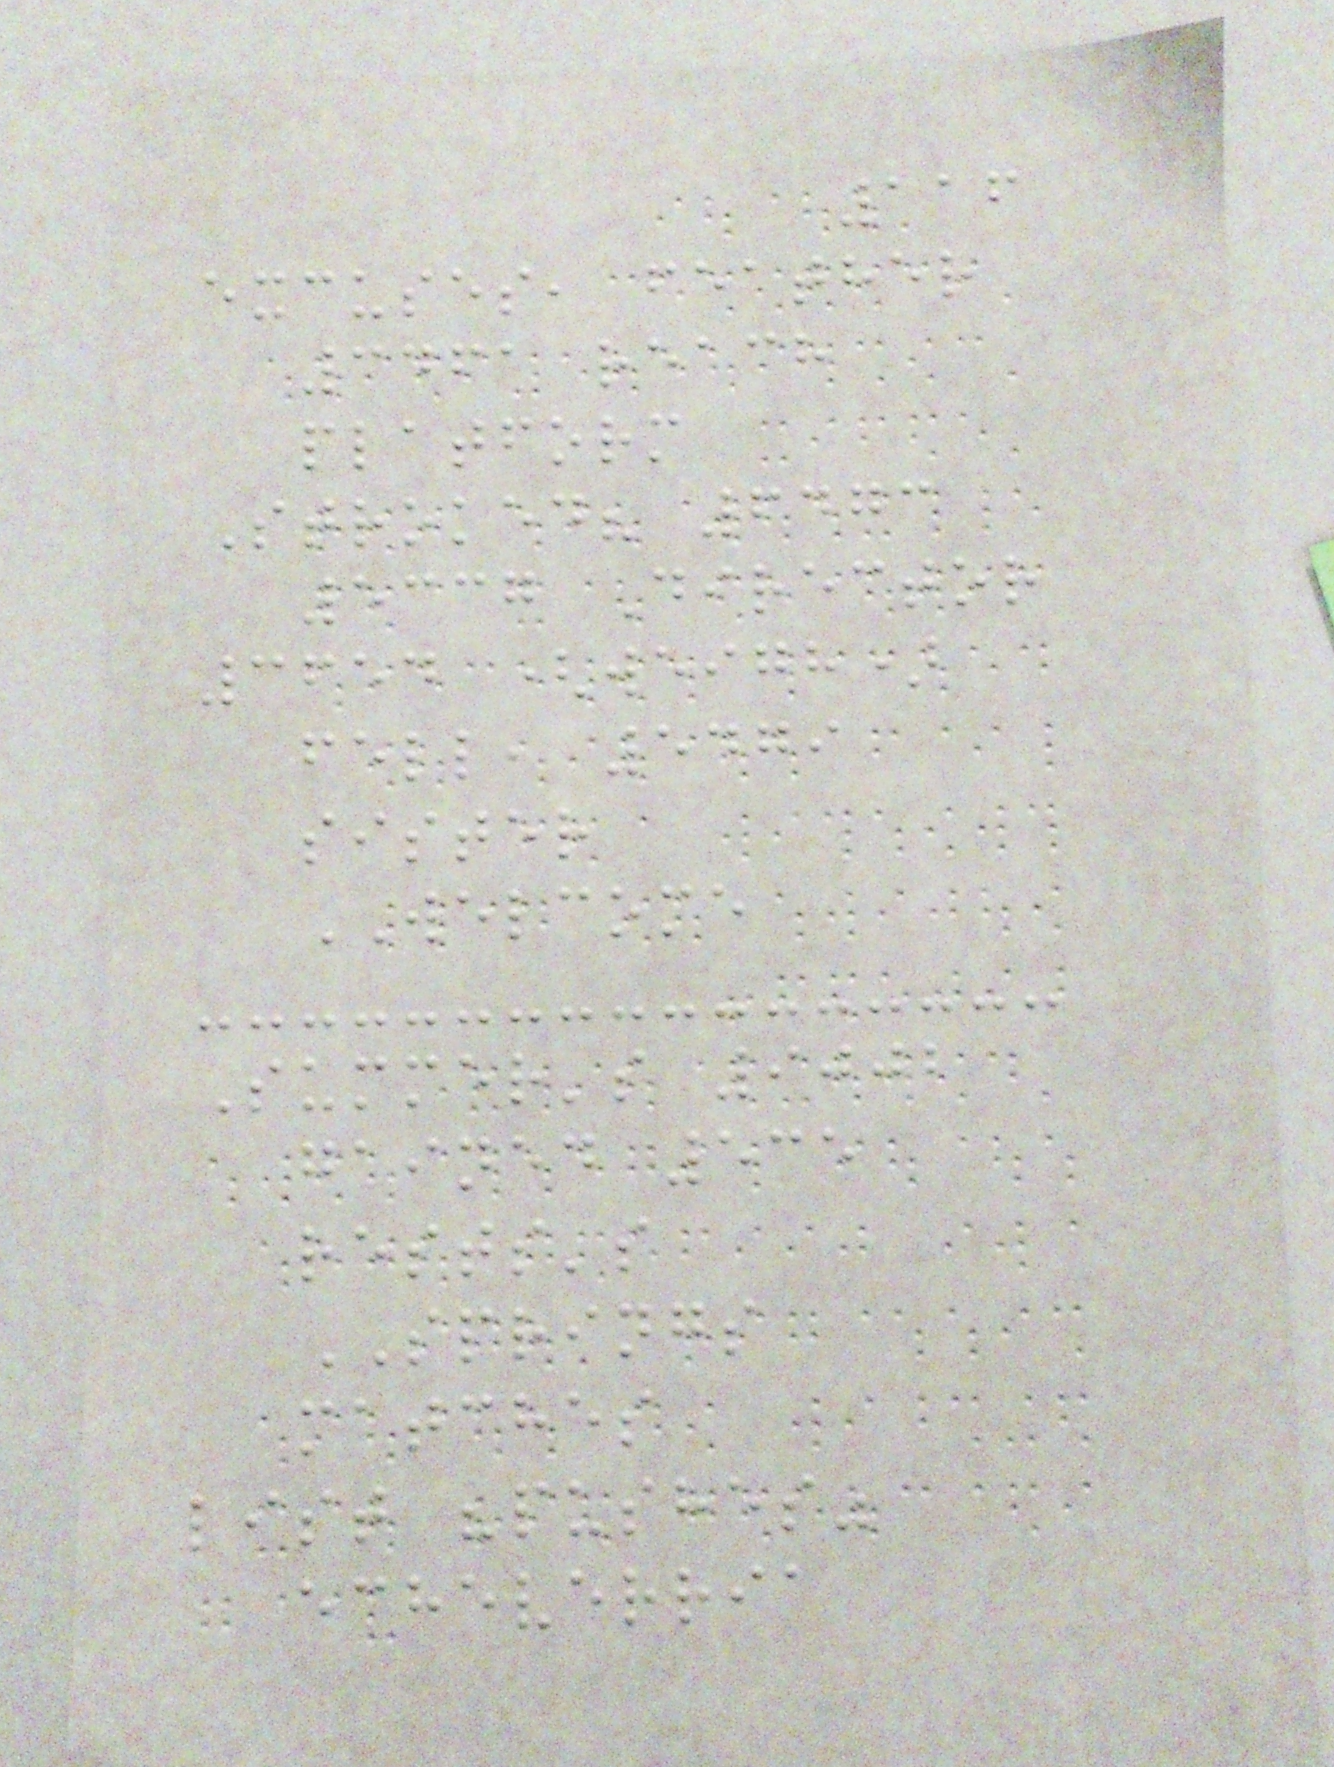116
excuses, feather
3461 reach
platform
Stroked? 6473
5337 Director
3654 (weigh)
fell, 5479
sister
WELCOME
Summer's 9002
gained 535
rests's
SPRINGS
matches
list "pushes"
echeverria
